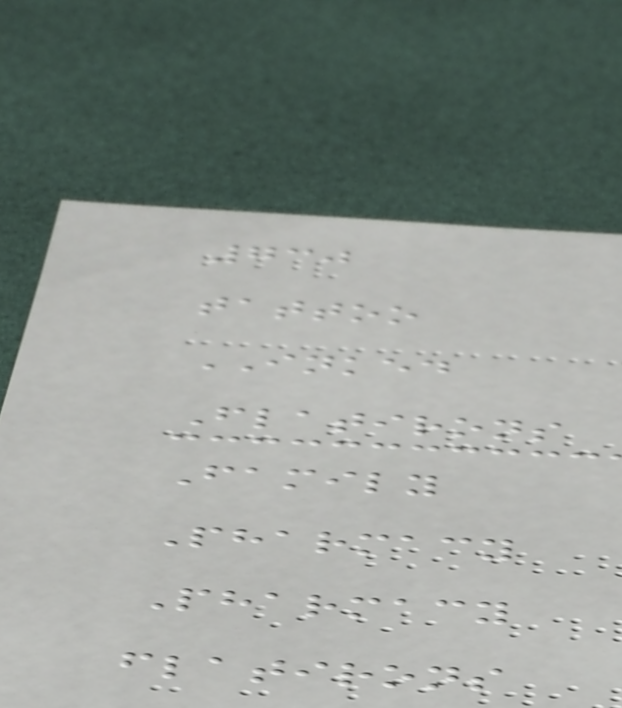730
tattoo
INKED
Flatirons
Family
Pharmacy
Pharmacy
flatirons
